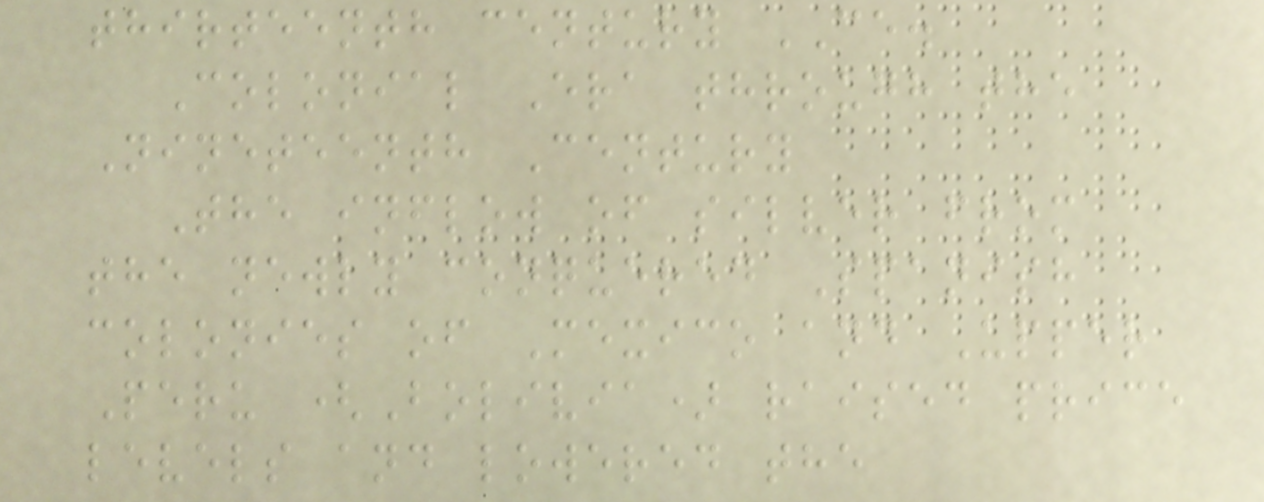thirteenth century CE.
Colonial Era through the
Nineteenth Century
The inflow of silver from
the newly conquered Spanish
colonies of Mexico and Upper
Peru (Bolivia) raised price
levels and lowered the
